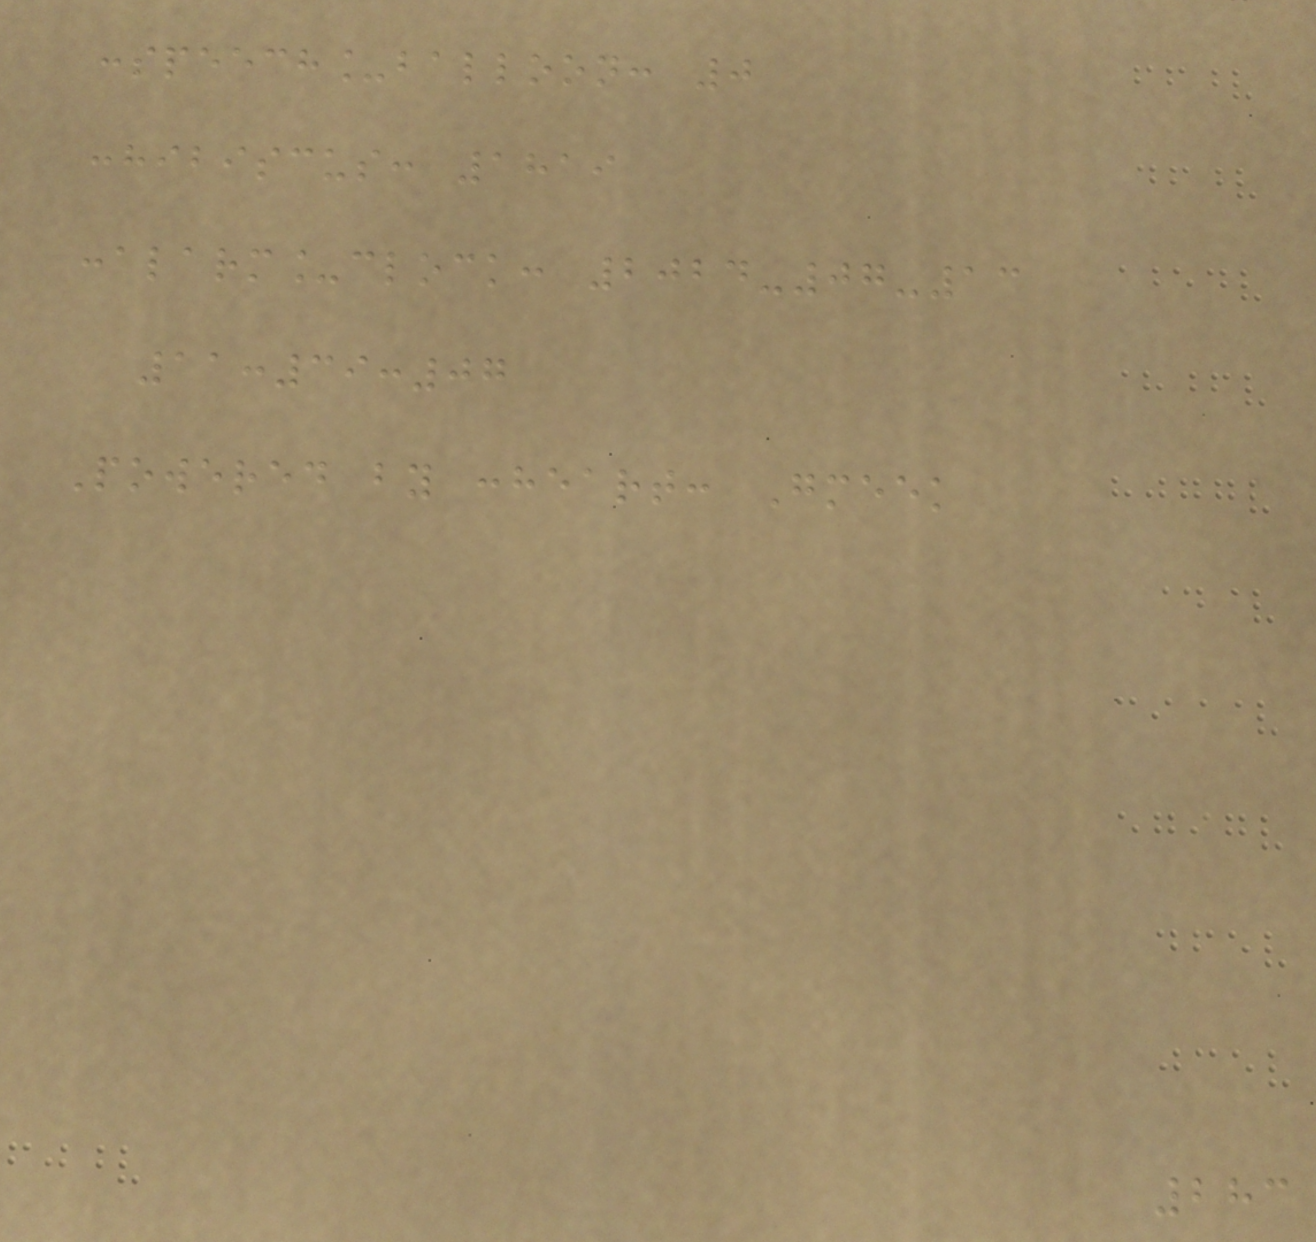:speech_balloon: 0
:hibiscus: 1819
:alarm_clock: 2024-07-13
11:39:07
Powered by :heart: Gmeek
283
